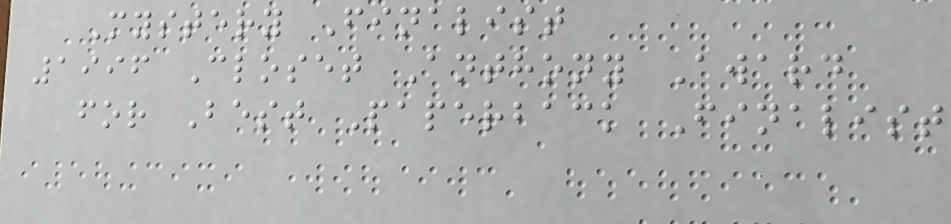Mystery Finalist
1996 Closet Anthony Award
for Best Paperback Finalist
